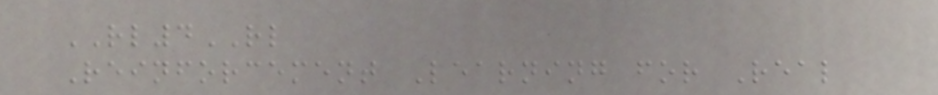RL4RL
Reinforcement Learning for Real
